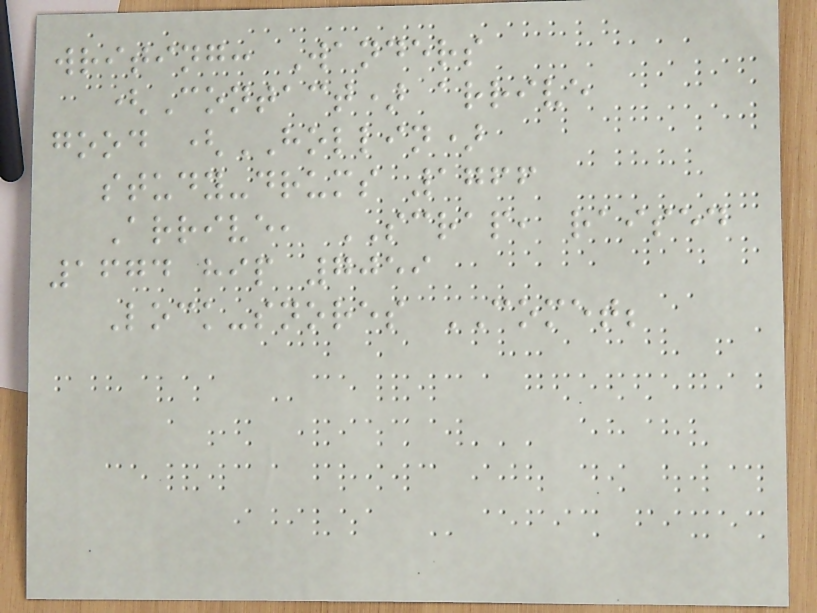writing: Wanders
(Contact) arrive
good (HOLLIN)
study-drums 1766
Arrive, SCRAP, raised
1674 hip 7059
Lock-snores COMET;
